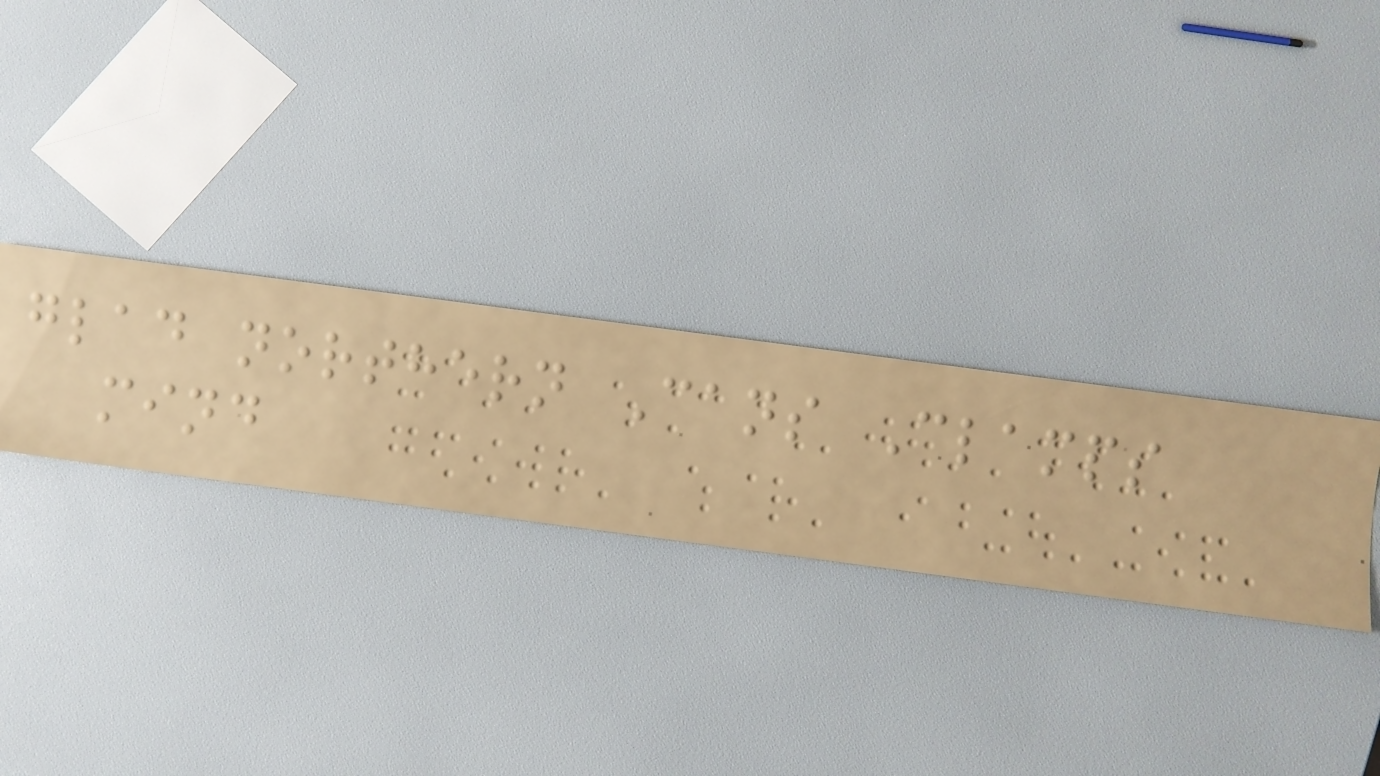glad northern Cans Clamps
mind
